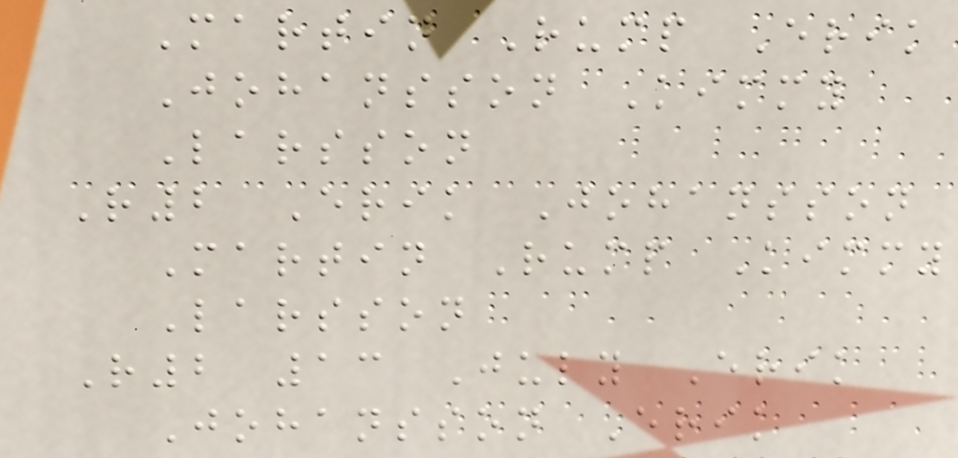Martin Rump Erik
Johansson Kimmy
Larsson
R2 Erik Johansson
Martin Rump Kimmy
Larsson
R2 13 July Erik
Johansson Erik
